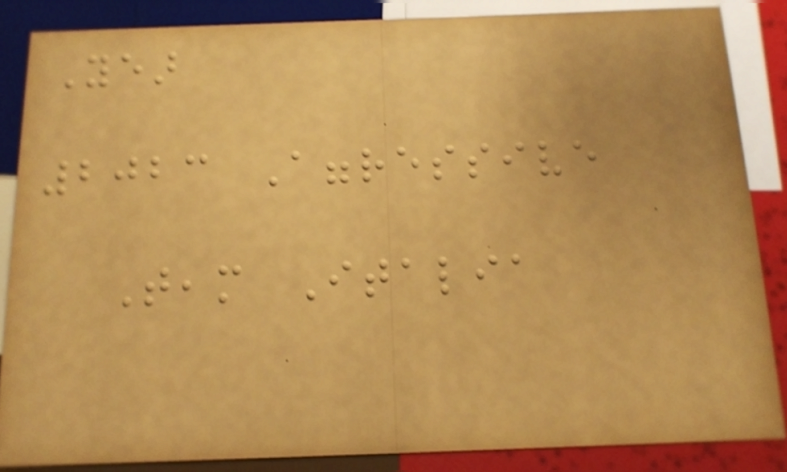Year
2023 Aggressive
Team Italia
